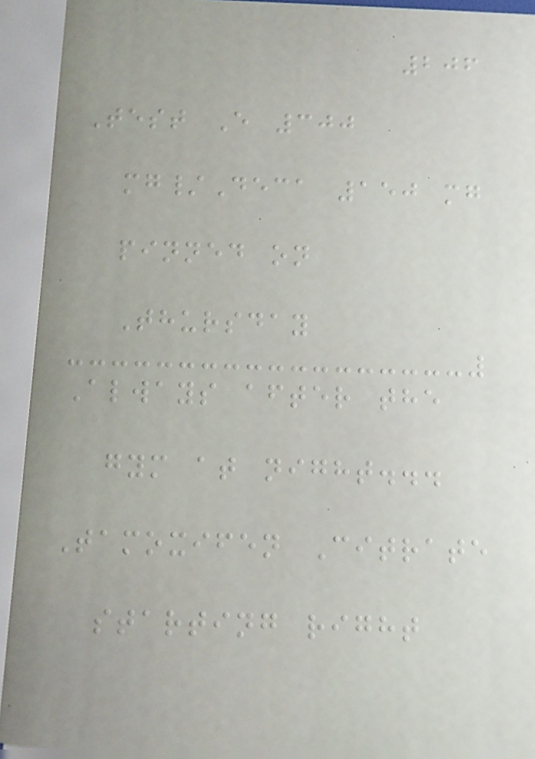206
Test E 300
mg/Deca 150 mg
pinned on
Thursday
Always after the
gym at night...
Tamoxifen Citrate
starting right
